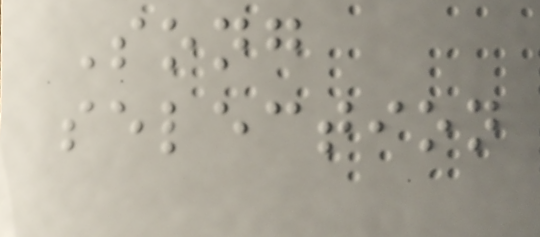Song
selection
